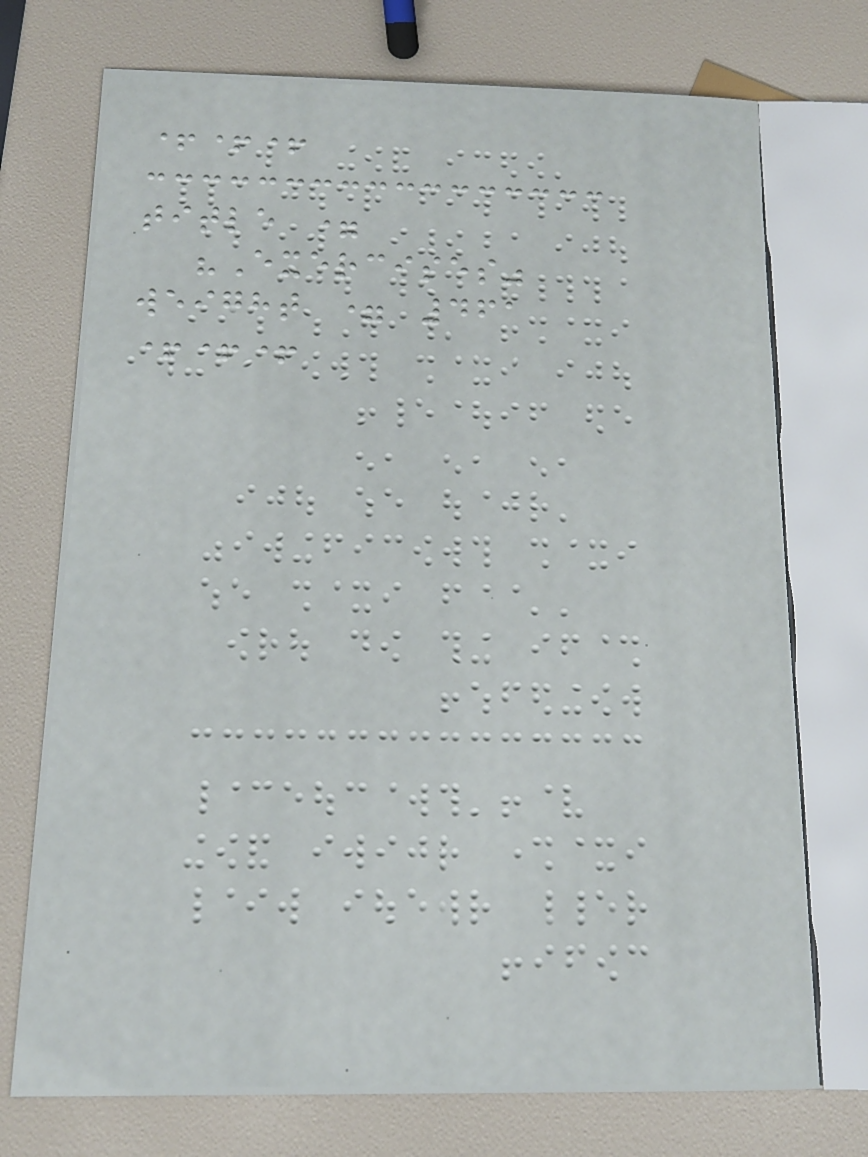+++
title =
"Exercises"
weight = 461
+++
